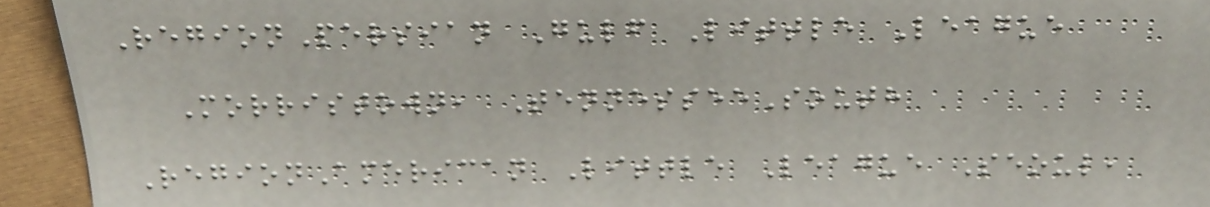RegionPersian Gulf Little League
Morristown, TennesseeSouth
RegionAmerican Little League Seoul,
